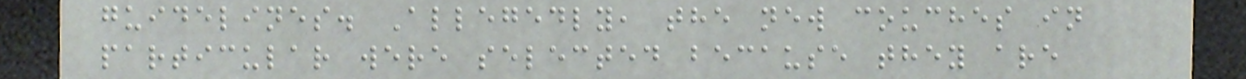guidelines. Allegedly, the new couches in
particular were selected because they are
